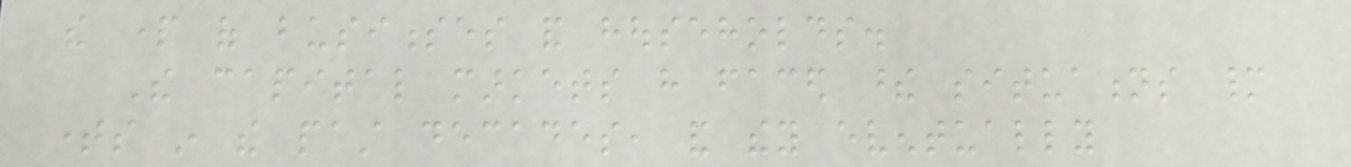the part of businesses and households.
The capital markets have faced these situations many
times in the past decades, and they eventually
